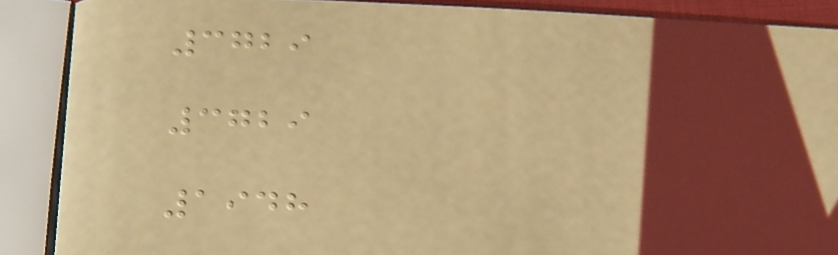3729
3729
1948
